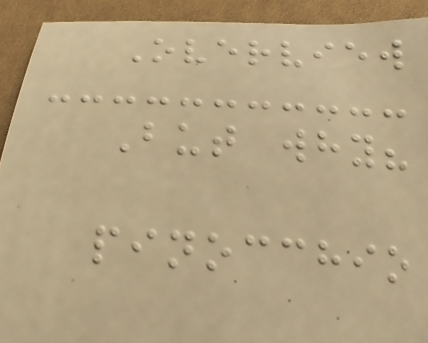Overview
But why?
pinocchio
